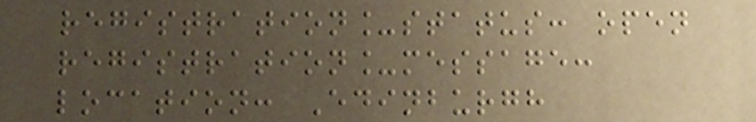registration_status: open
registration_message:
location: Edinburgh
